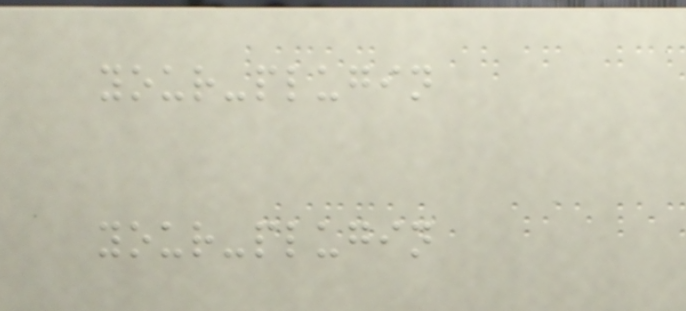your-plugin
your-plugin
